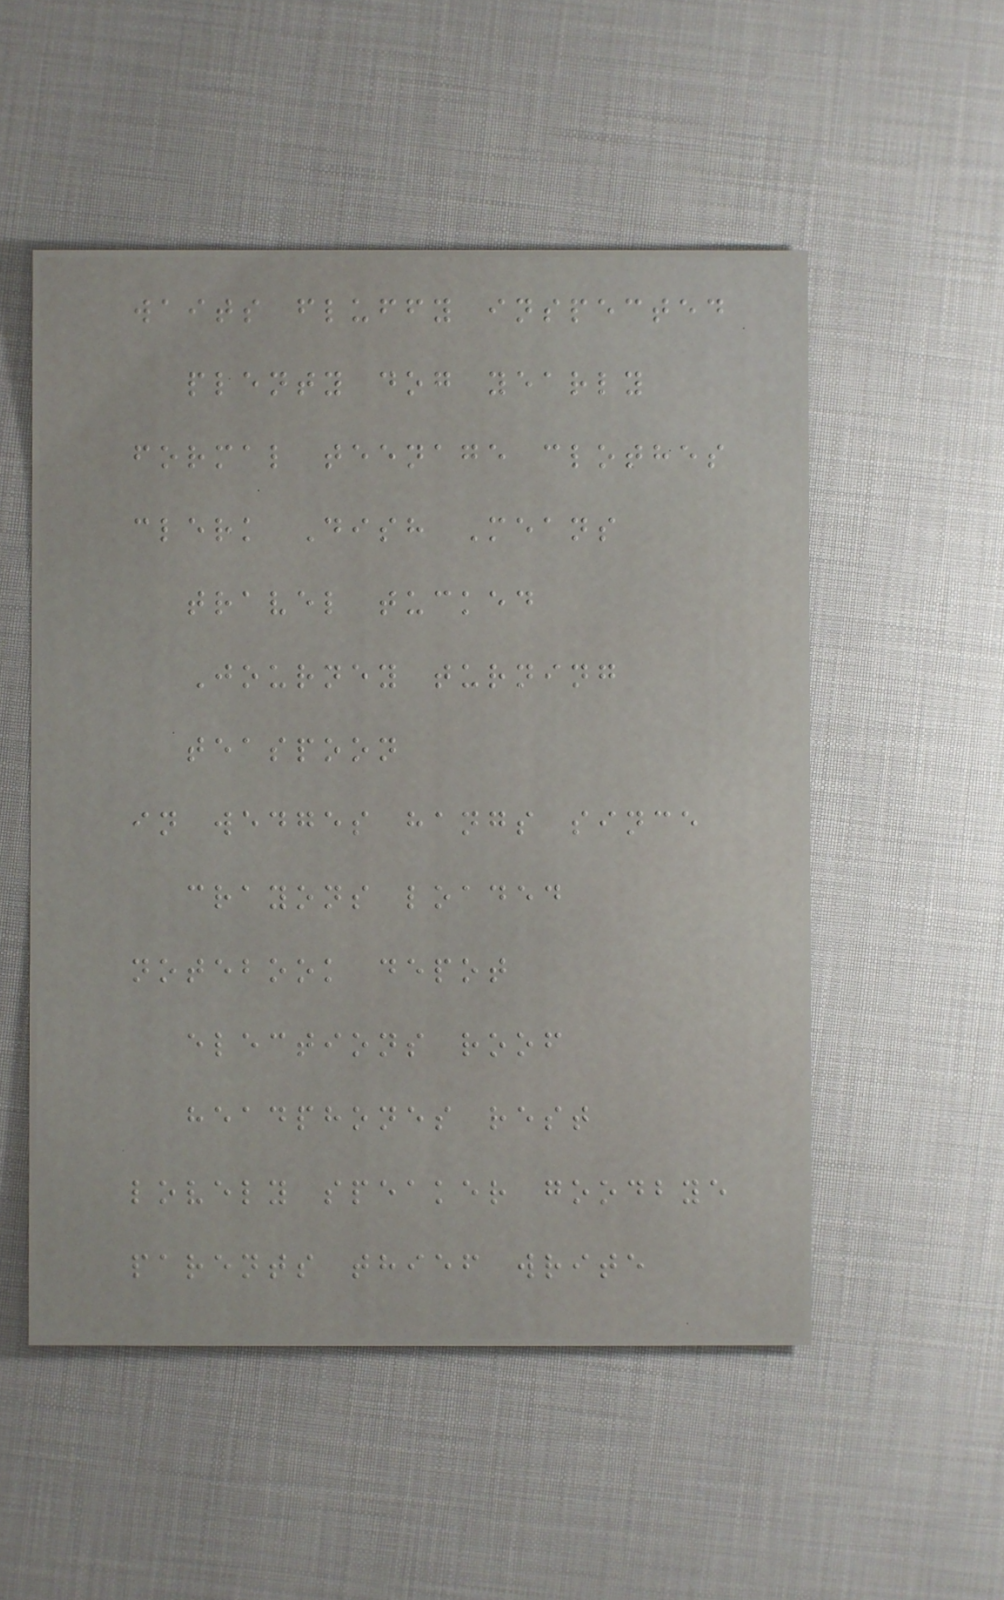waits fluffy inspected
plenty dog yearly
formal teenage clothes
clerk Dish Means
travel tucked
Journey turning
teaspoon
in wedges hangs since
crayons loaded
notebook depot
elections roof
headphones rest
lovely speaker goodbye
parents thief write
